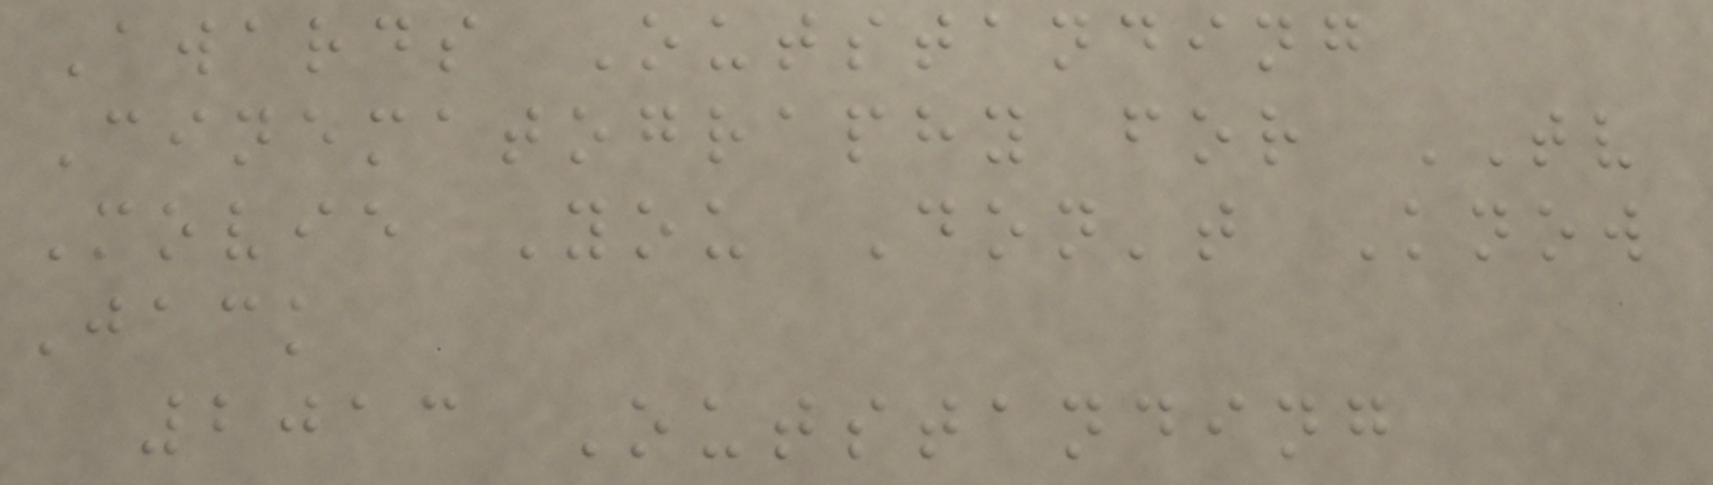Awards Outstanding
Cinematography for TV
Movie You Don't Know
Jack
2013 Outstanding
